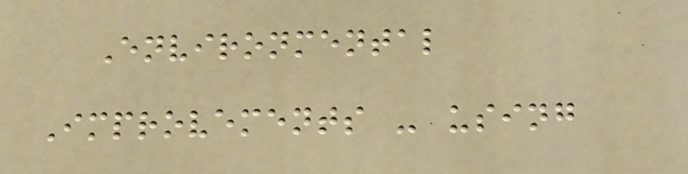Environmental
Improvements - using
